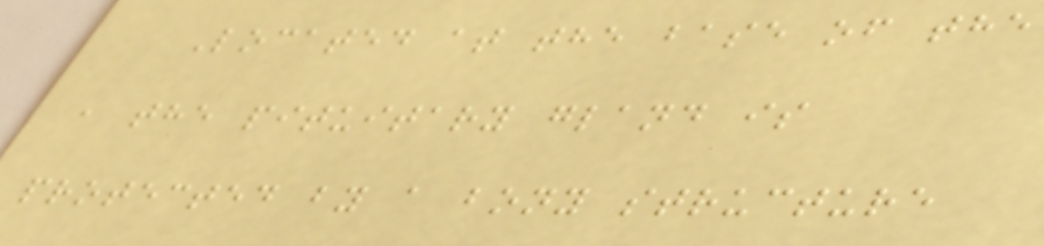Located at the base of the
, the pituitary gland is
protected by a bony structure
